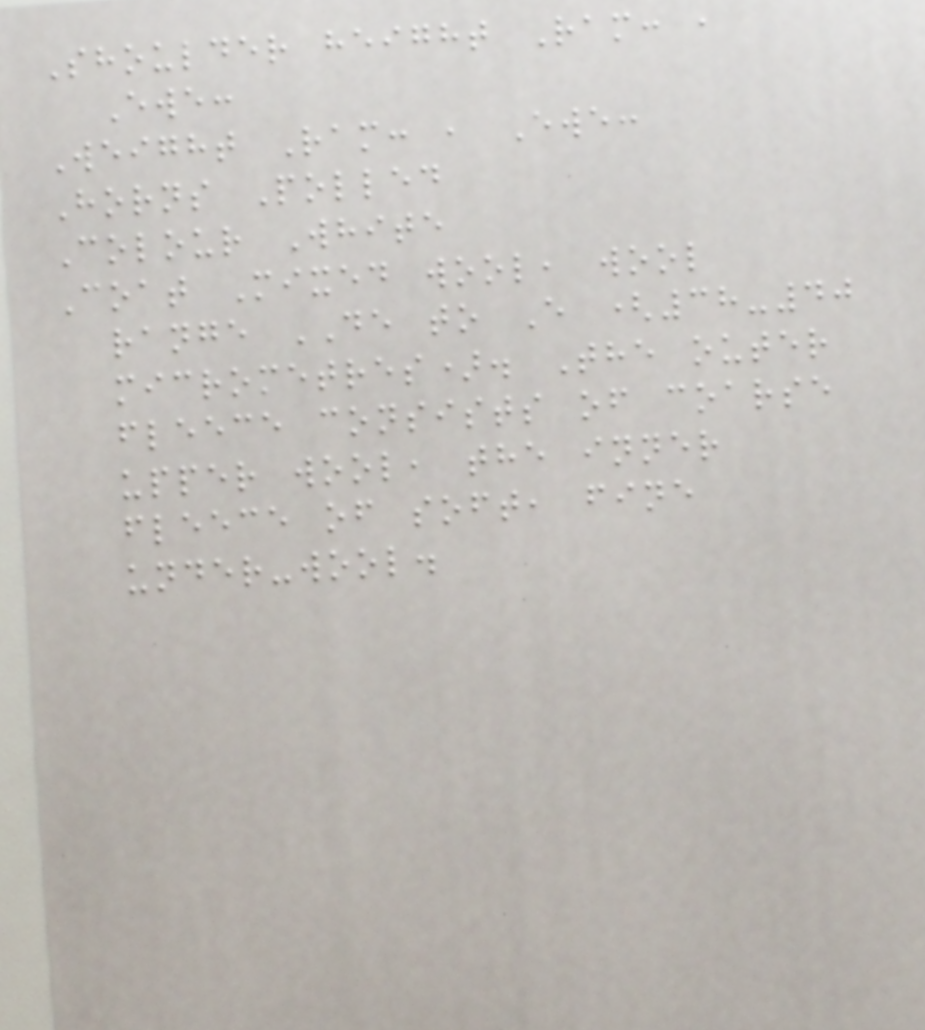Shoulder height Ram: ,
Ewe:
Weight Ram: , Ewe:
Horns Polled
Colour White
Coat Mixed wool, wool
range DE to E (38-40
micrometres). The outer
fleece consists of coarse
upper wool, the inner
fleece of soft, fine
under-wool.
